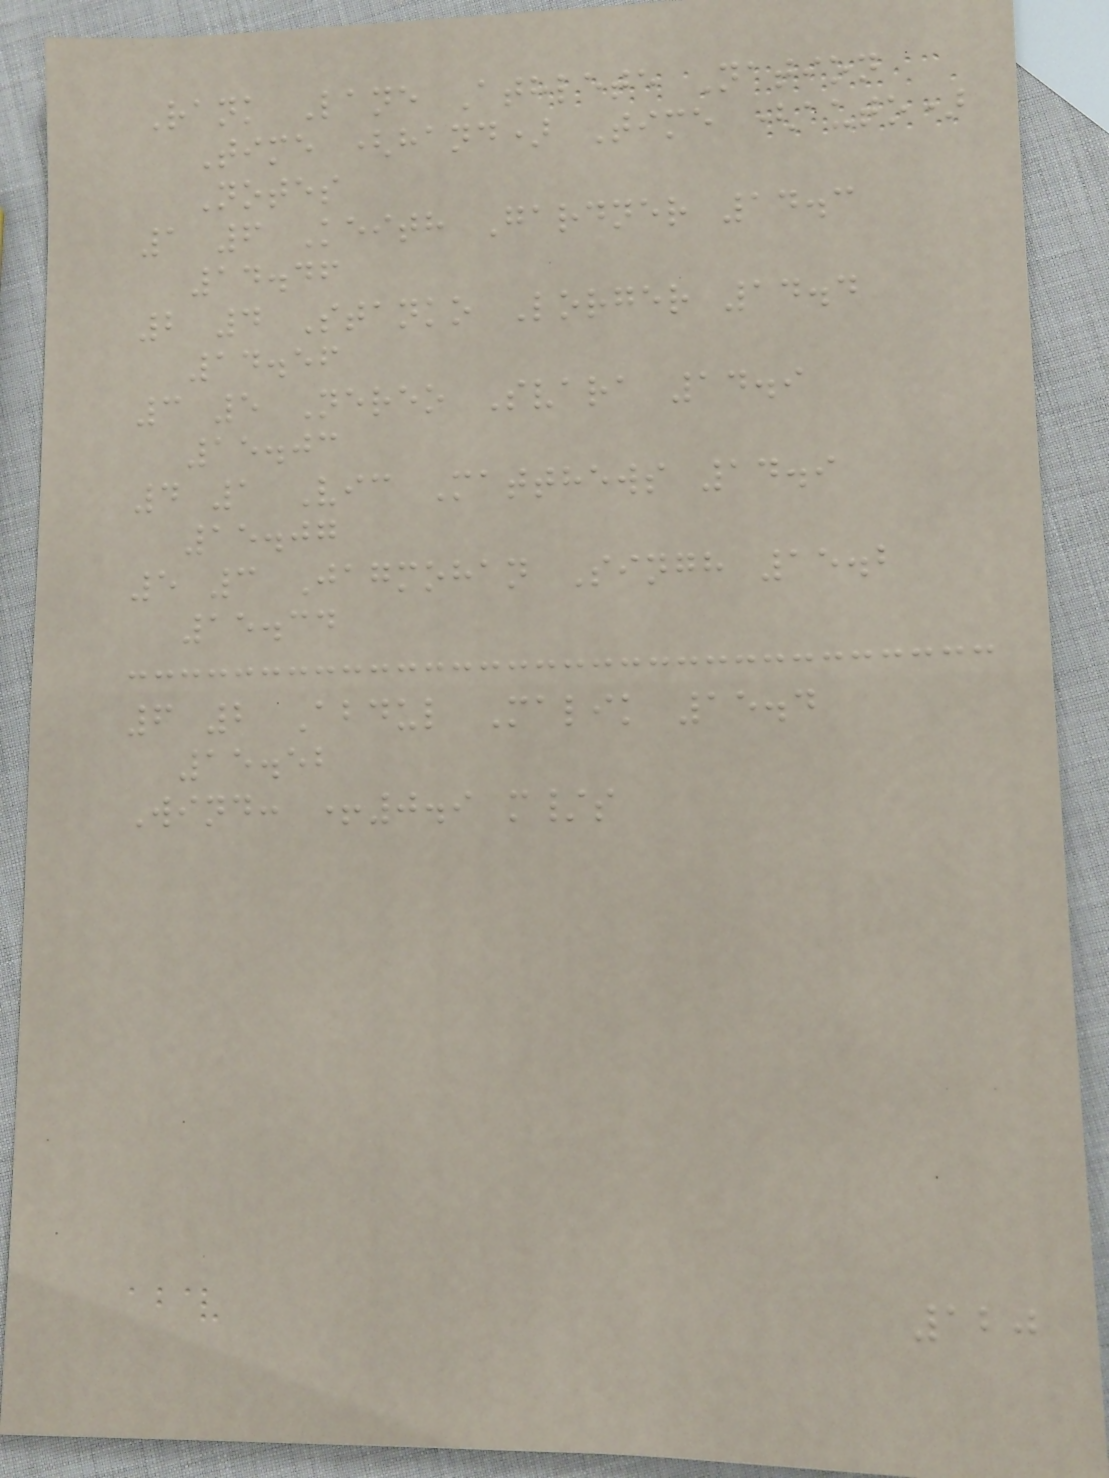Rank Lane Athlete Nation
Time (hand) Time (auto)
Notes
1 6 Keith Gardner 14.3
14.46
2 4 Stanko Lorger 14.4
14.56
3 5 Nereo Svara 14.9
15.03
4 1 Vic Matthews 14.9
15.07
5 3 Jagmohan Singh 15.2
15.34
6 2 Abdul Malik 15.4
15.52
Wind: +0.9 m/s
120
